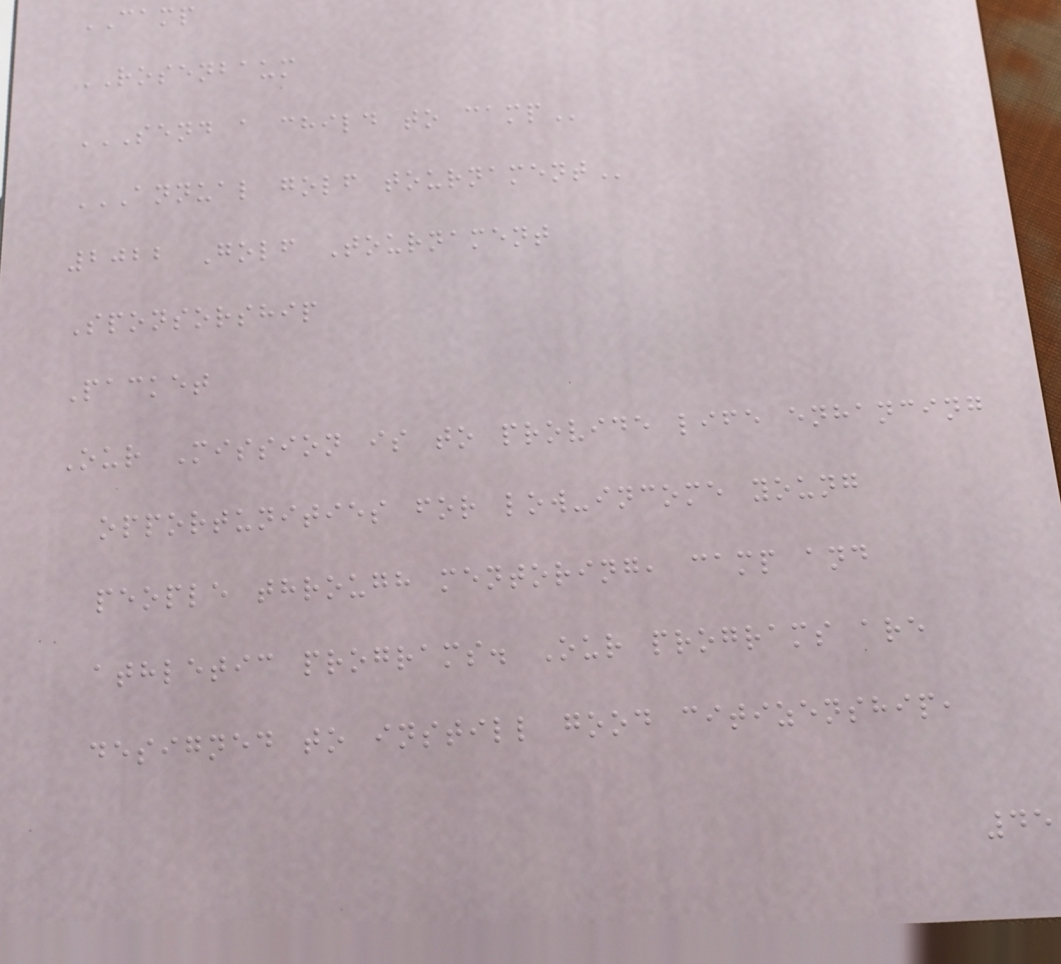CAMP
ROSENBAUM
SEND A CHILD TO CAMP
ANNUAL GOLF TOURNAMENT
2022 Golf Tournament
Sponsorship
Packet
Our Mission is to provide life enhancing
opportunities for low-income young
people through mentoring, camp and
athletic programs. Our programs are
designed to instill good citizenship,
45
